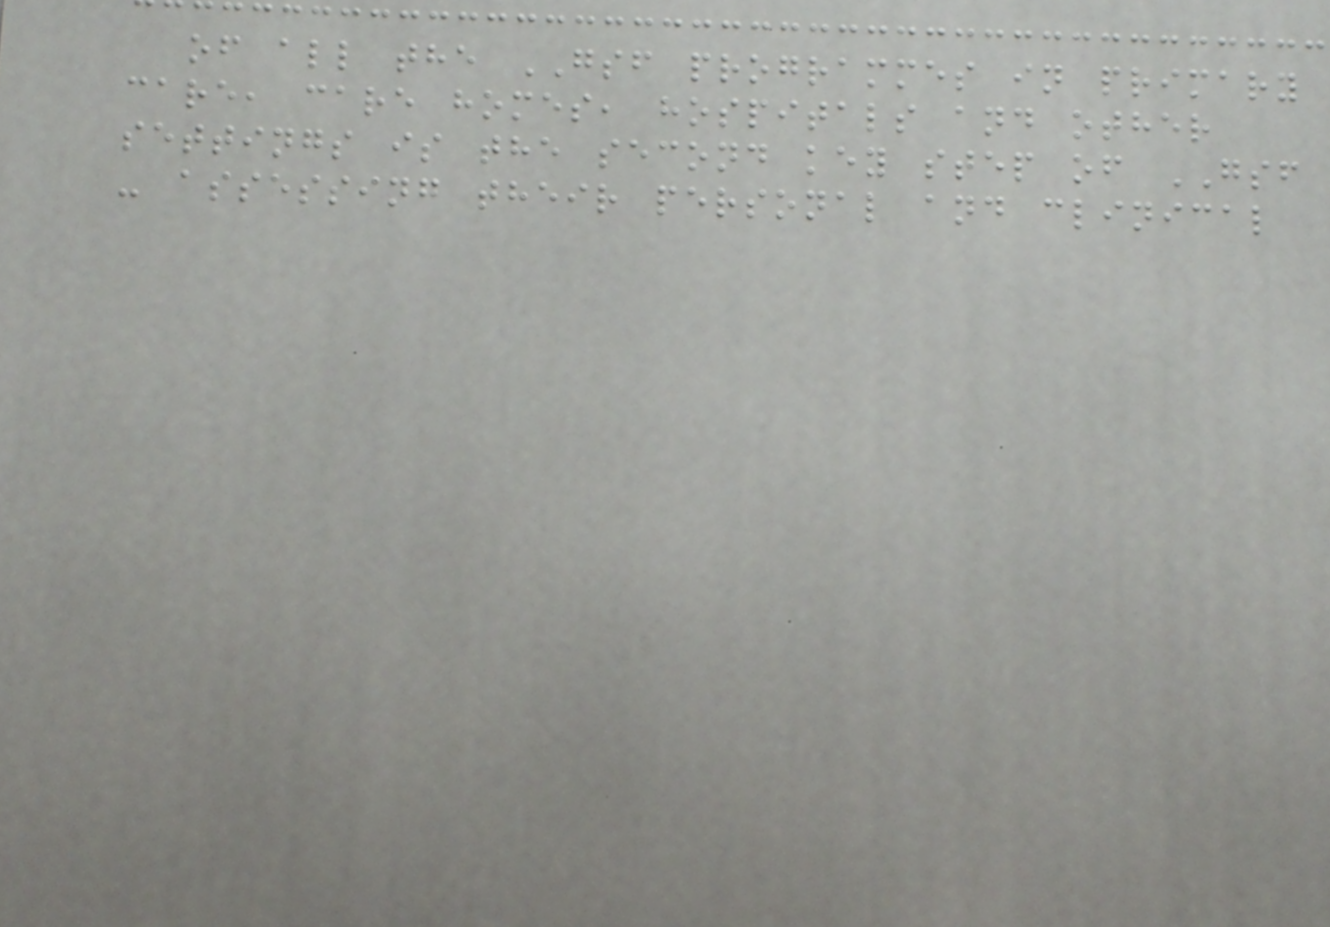of all the GSF programmes in primary
care, care homes, hospitals and other
settings is the second key step of GSF
- assessing their personal and clinical
